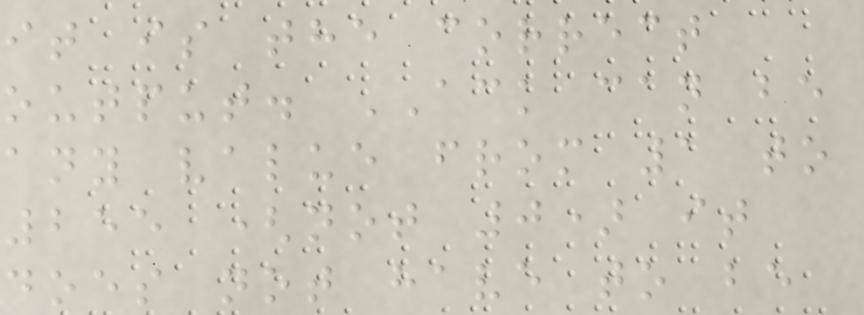it is the correct
output. ACK can be
any value from 1 to
255 (not 0) it
does not have to be
